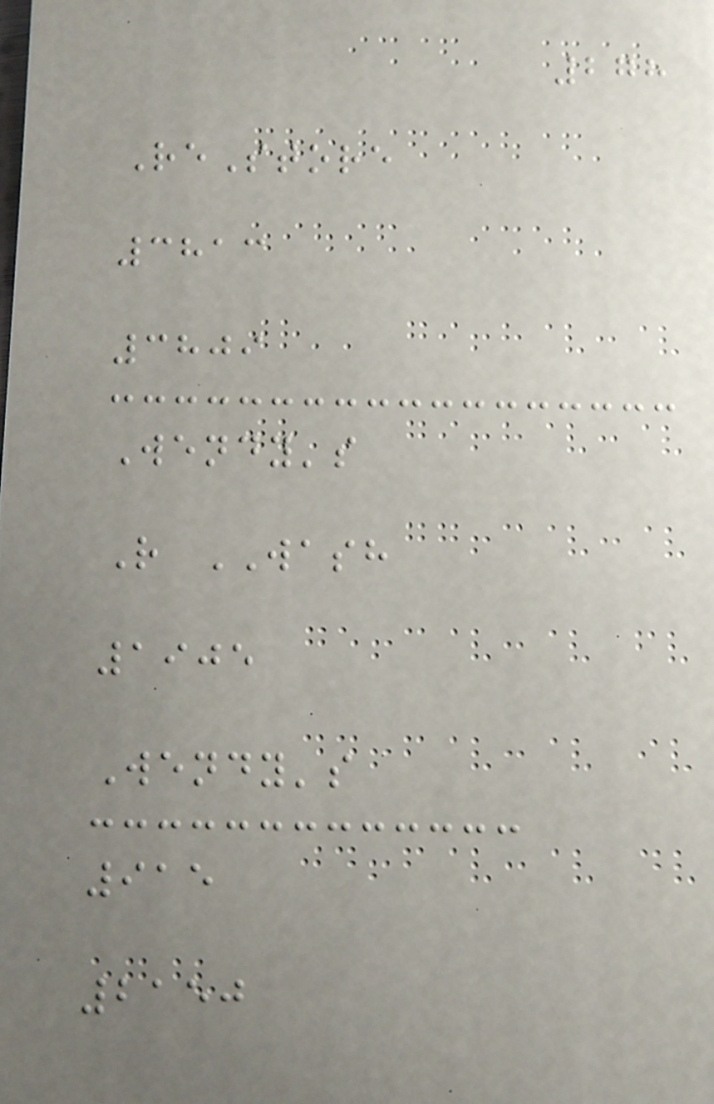278
ReStore
3813
3809
Wendy's
R WASH
1905
Wendy's
915
2150
